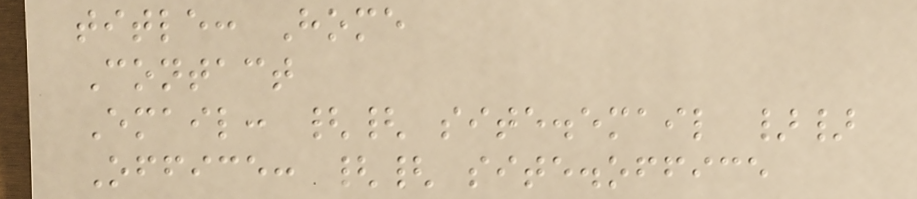title: Home
Contact
Email: {{ site.email }}
Office: {{ site.office
